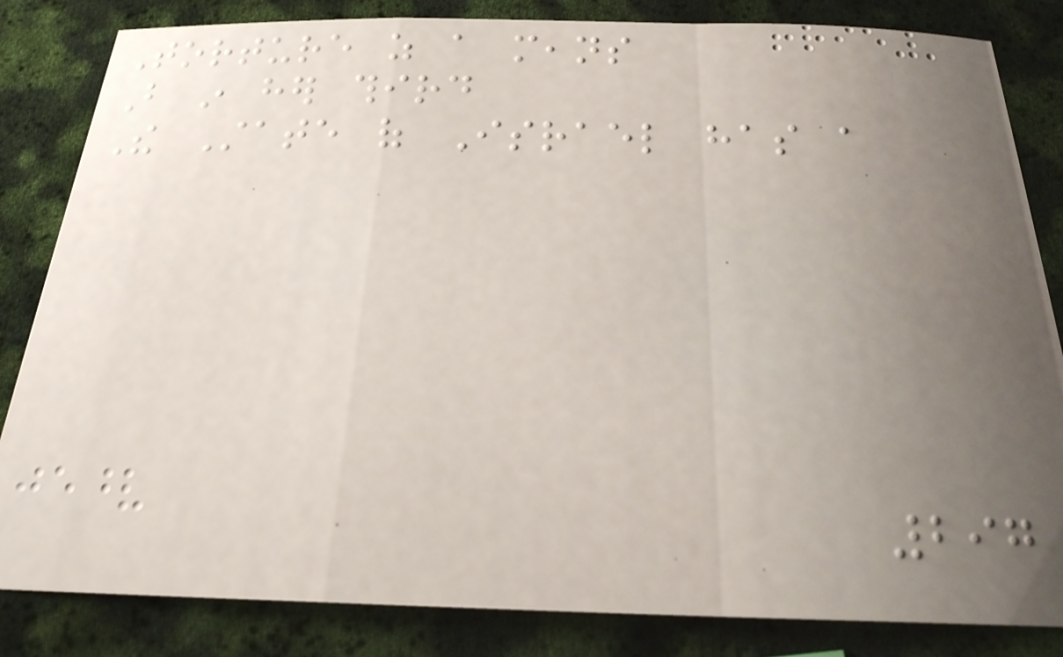Torture as a means
But in her third
The State of Israel has a
297
